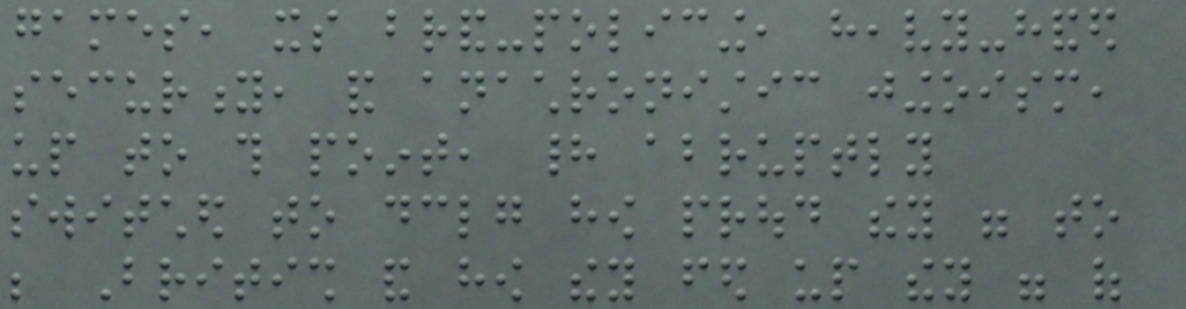games, its brand-policing, heavy-handed
security, and anachronistic jingoism,
up to this point, had abruptly
switched to declaring how proud they were to
be British and how they fed up they were of
